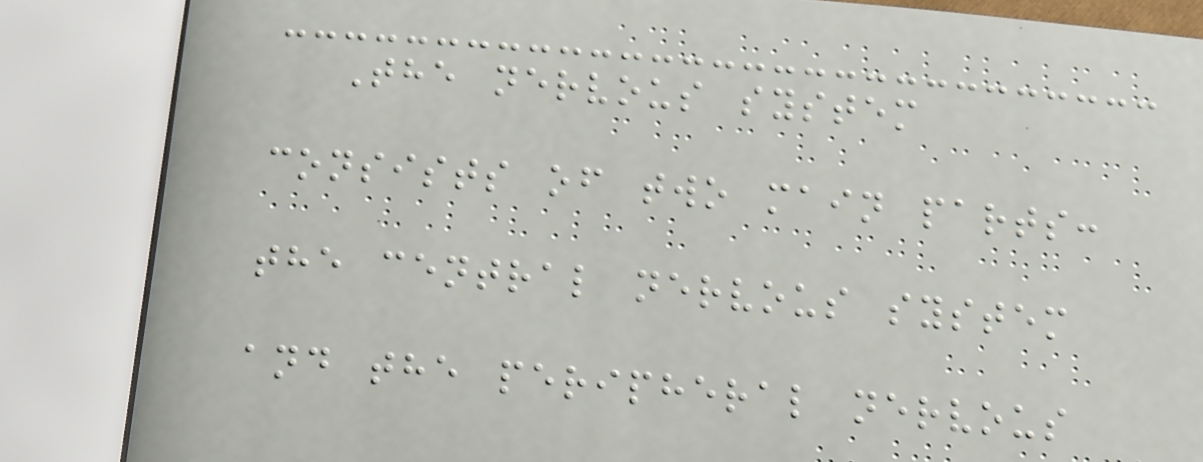The nervous system
consists of two main parts:
the central nervous system
and the peripheral nervous
